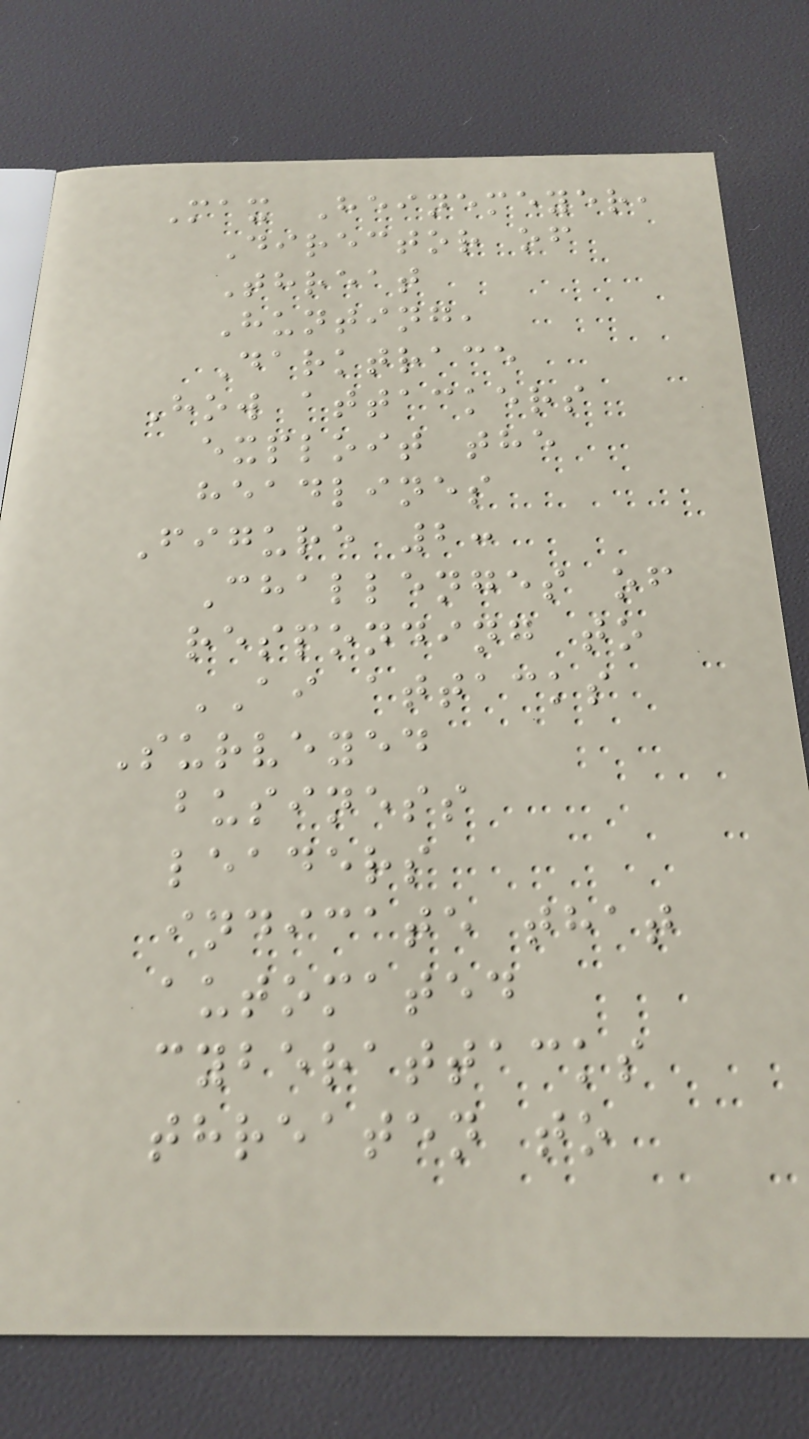Max Heinemeyer,
Director of
Threat
Hunting,
Darktrace
How attackers
exploit the
headlines
Figure 2:
Challenges of
responding to
AI attacks
Surveyed
business
leaders
indicate that
automated
cyberattacks
threaten to
